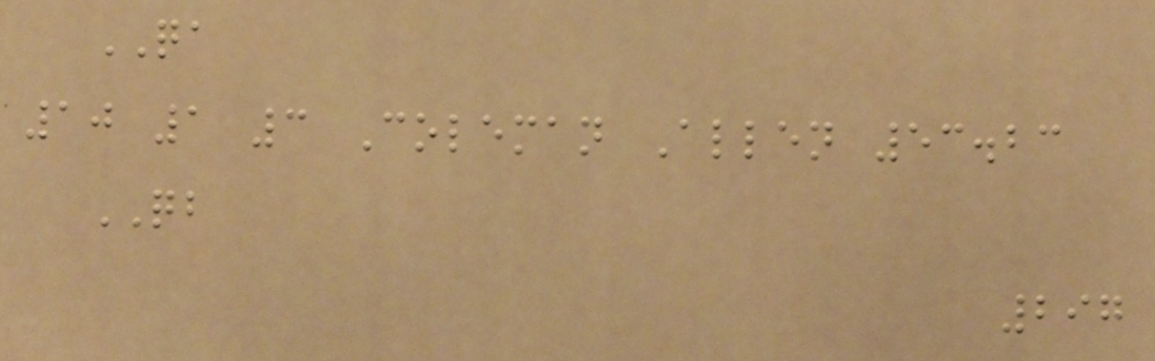QA
10 1 3 Coleman Allen 53.23
QB
297
